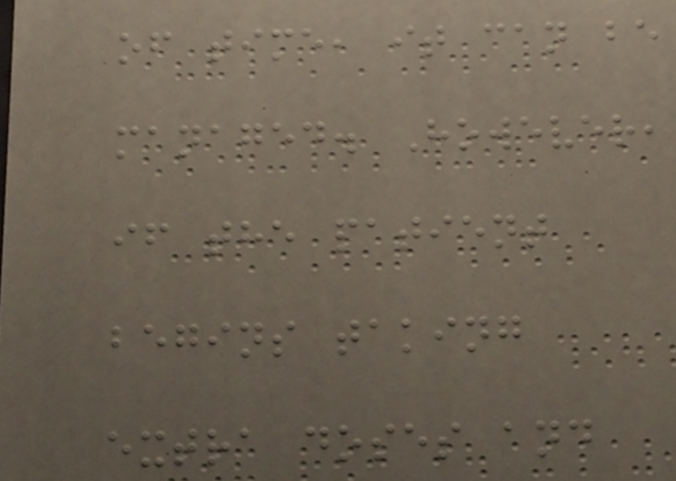of time, it can be
managed. However,
if the patient
begins taking
extra doses and
